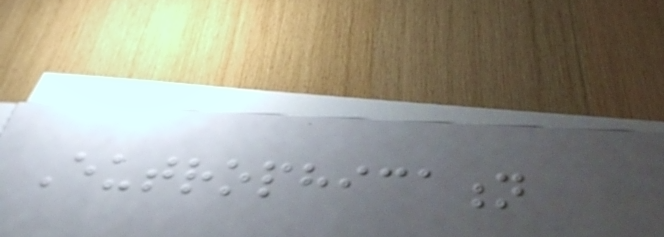Eutrophication
